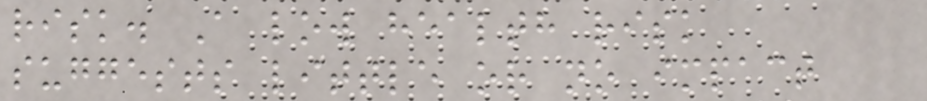risk. A low health risk
suggests little or no impact
